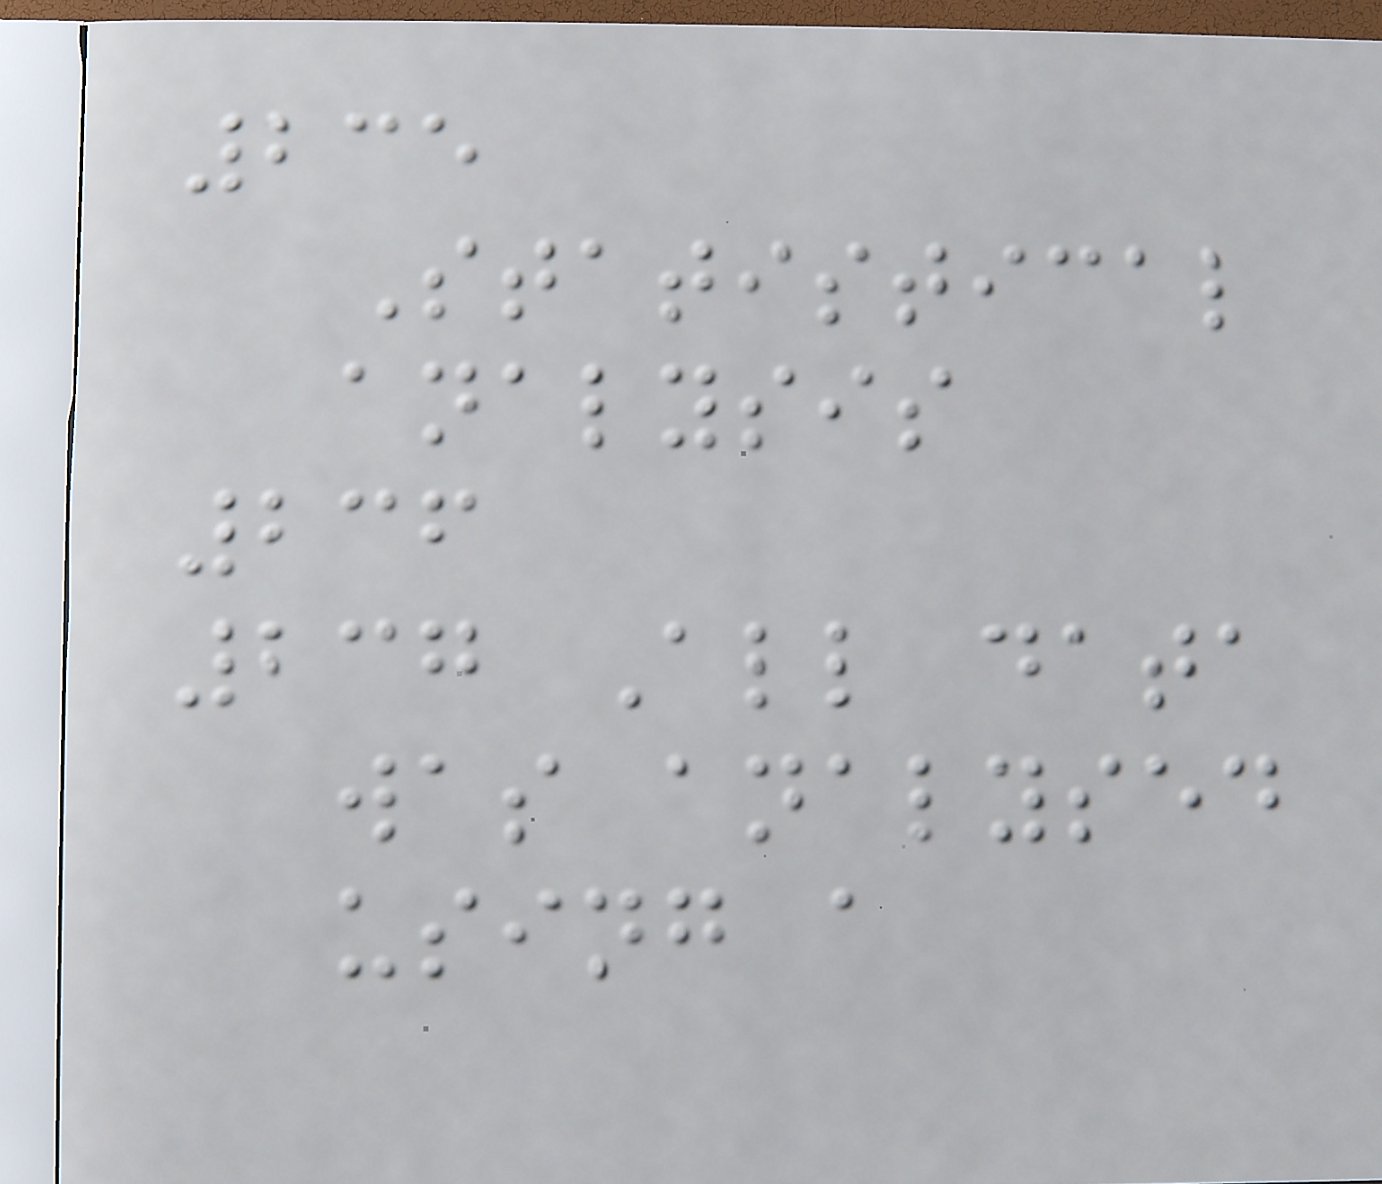235
Statistical
analysis
236
237 All data
was analysed
using a
